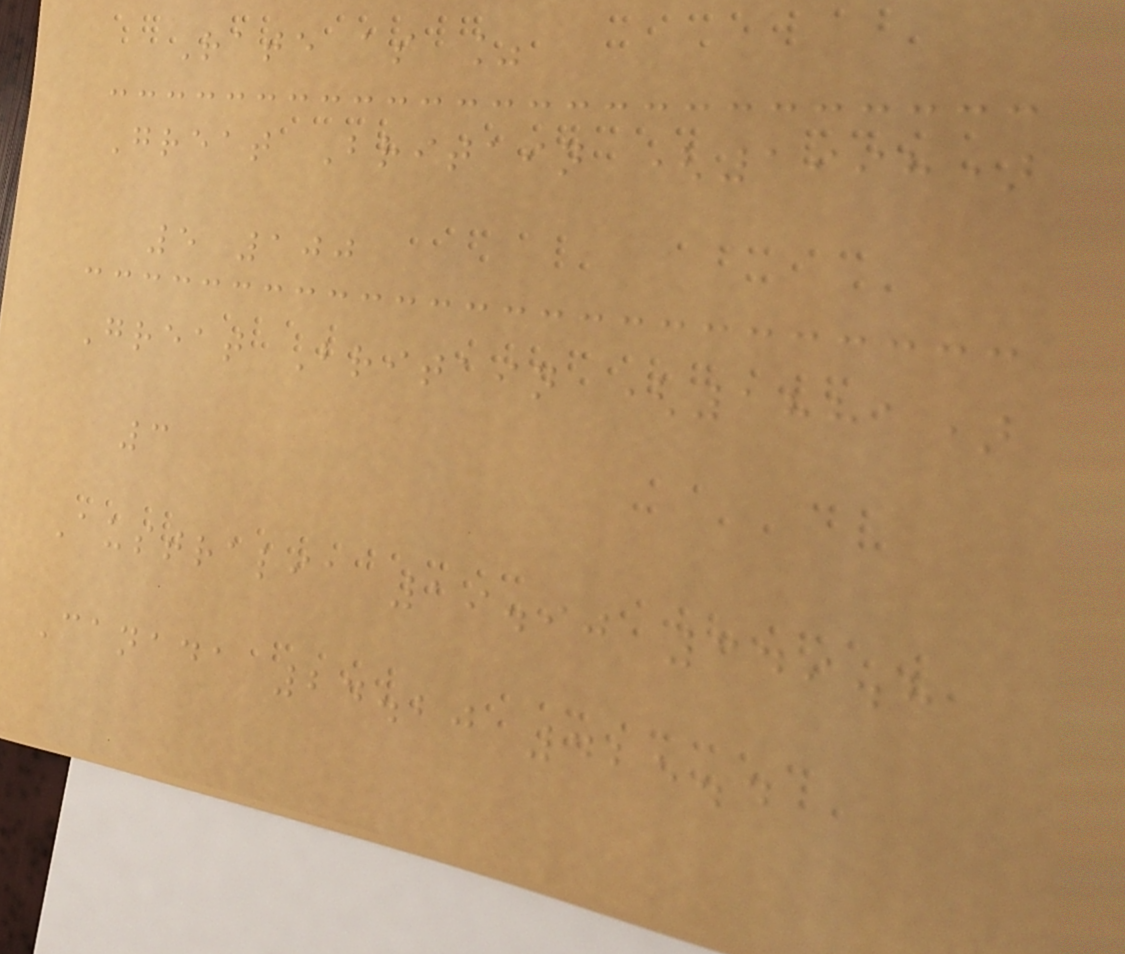Rate as %
Great Britain (1998)
5 100
Great Britain (1881)
3
Australia 19.90 349.8
Canada 24.20 425.4
